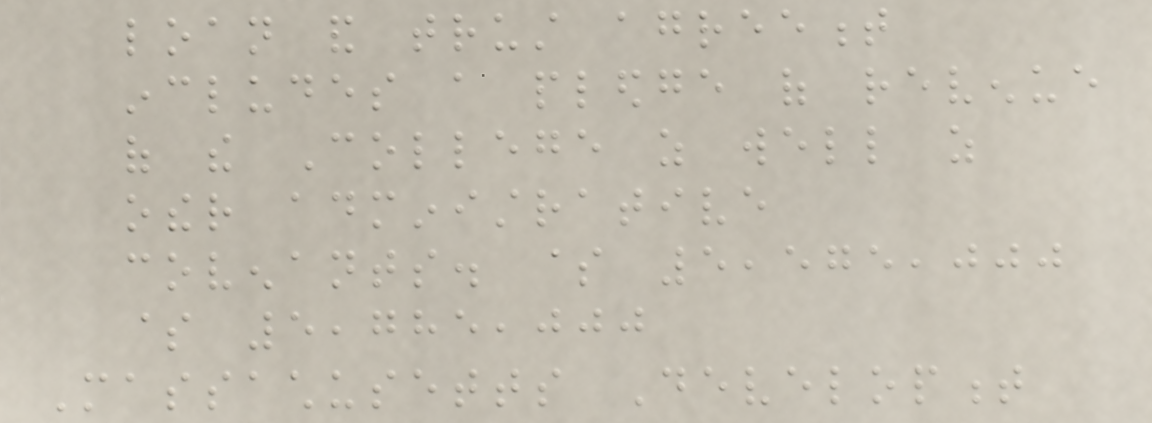loan and trust agreement
includes a pledge of revenue
of the College as well as
other administrative
covenants. $ 5,575,000
$ 5,785,000
Massachusetts Development
